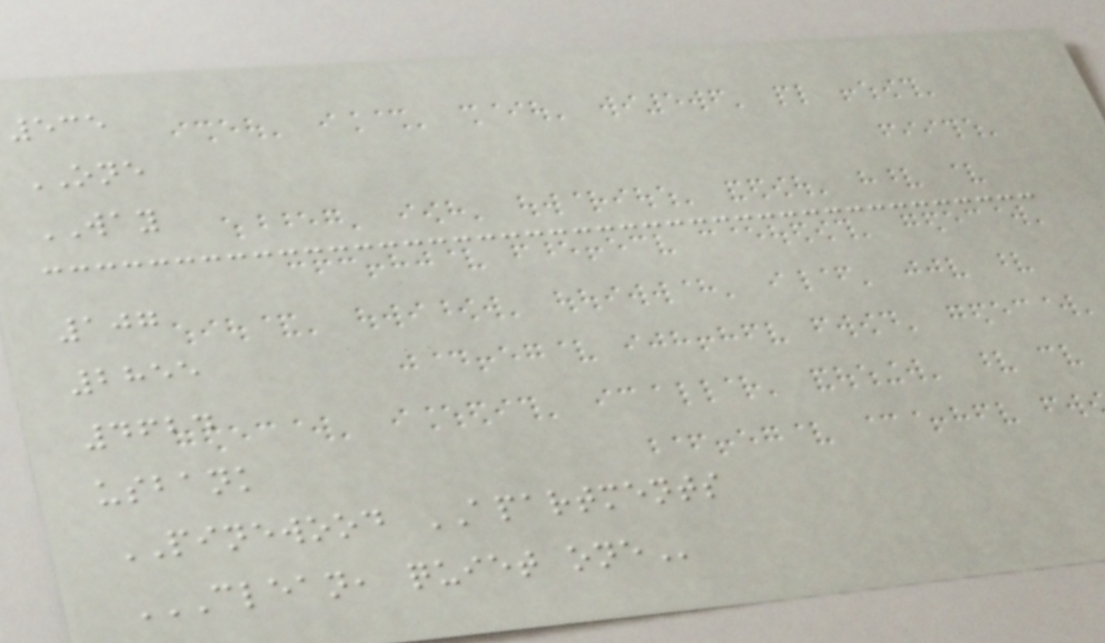535
ONE
WAY
107
2855
4624
usbank
PINEWOOD APARTMENTS
CLEAN, QUIET ONE
